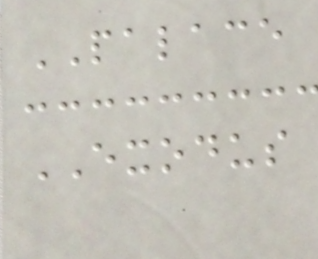PALACE
EXODUS
